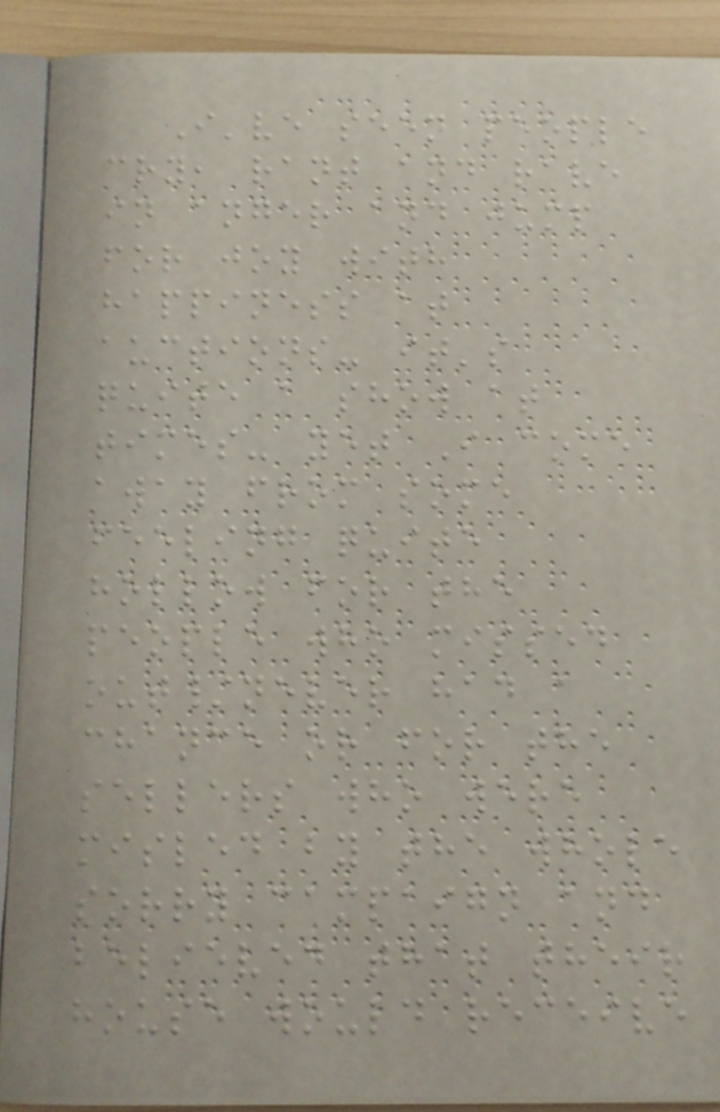I've seen people
cry, rant and rave
in anger and jump
for joy with
happiness at
auctions- it's
quite a show at
times- yet I come
away from some
feeling quite
hollow for the
people who missed
out/never had a
chance or for the
sellers who were
misled by the whole
sorry campaign and
believed that their
house would receive
